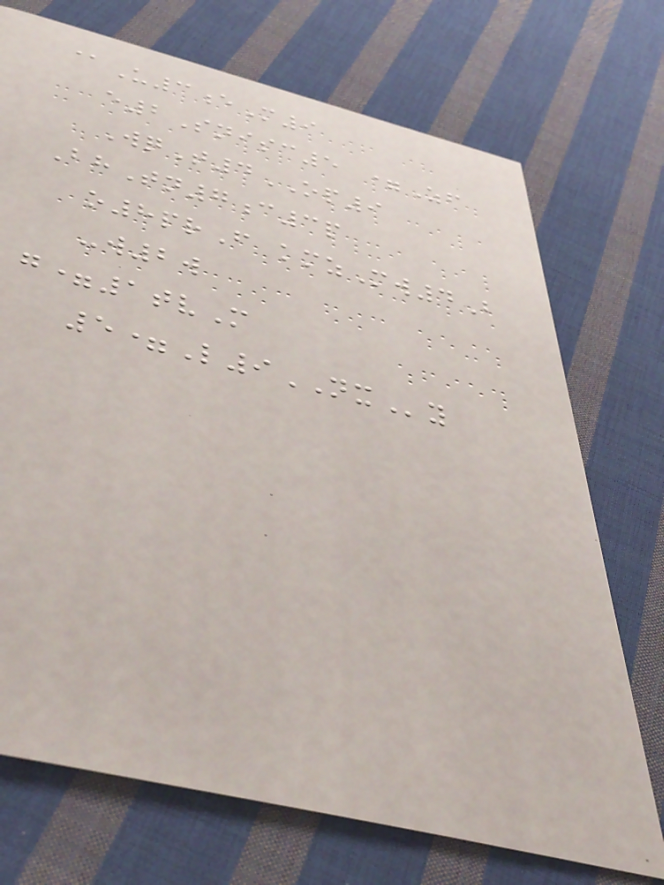@U3eM9
e2Snisc5 =Zf
WqT4OP9
BhTn7c3p
o8prF kmzMw4B
-w2w
g=1tvM
5=L9NXy
